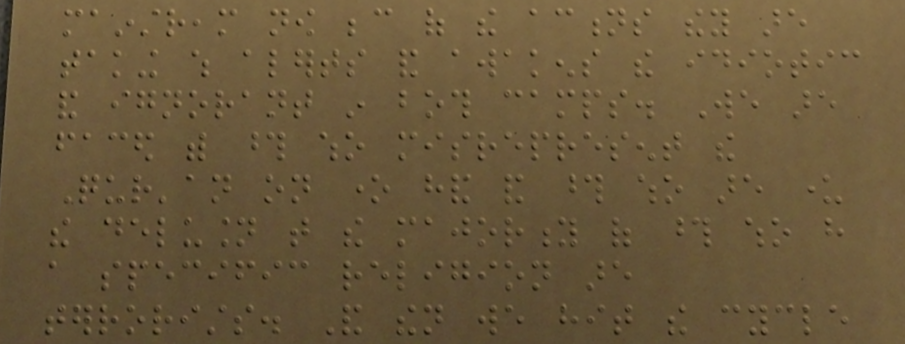mainstream now because of the actions they are
taking which alerts and awakens the idiotic
and ignorant in both camps. We are
faced with those who misrepresent the
Qur'an on one hand and those who are under
the delusion that the majority of those who have
a specific religion are
terrorists. And then we hit the cycle
